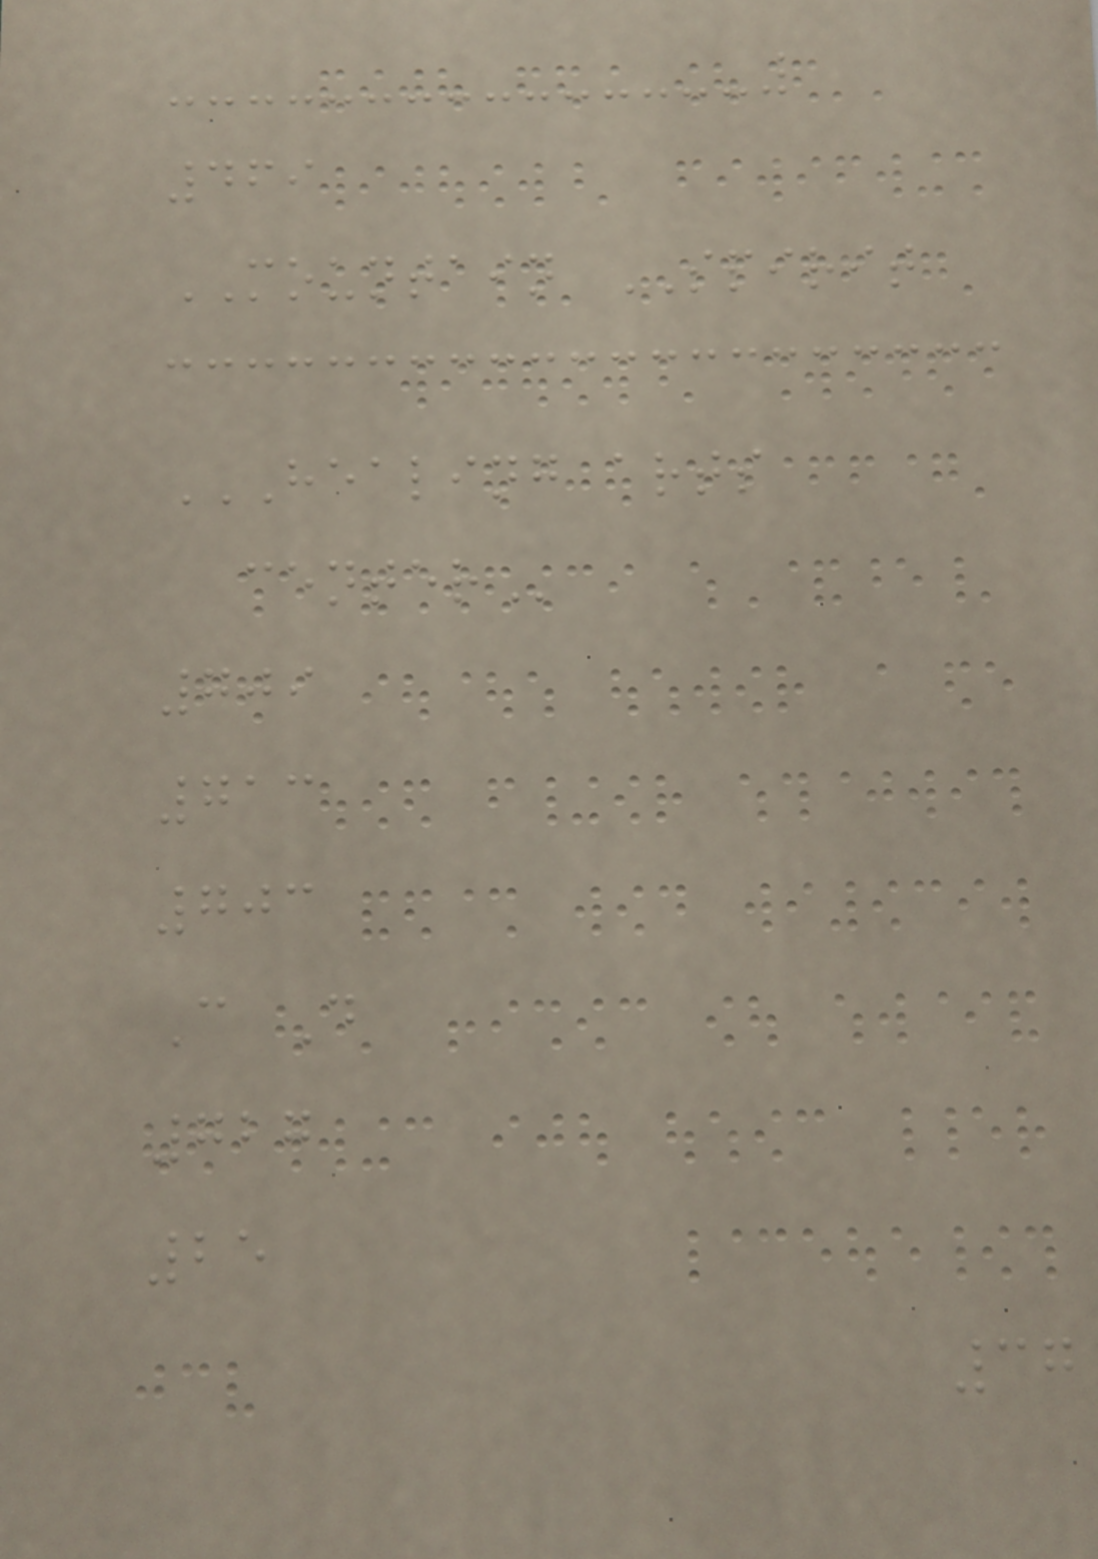469
MOUNTAIN SPIRIT
HEALING ARTS
CENTER
709
713
703
C D
727
25
37
